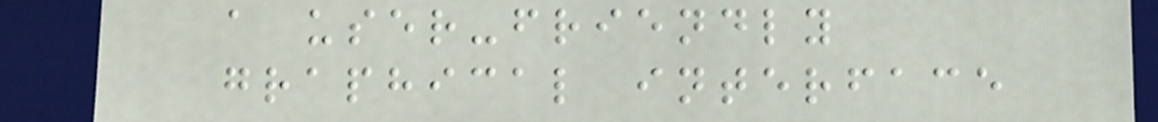a user-friendly
graphical interface
